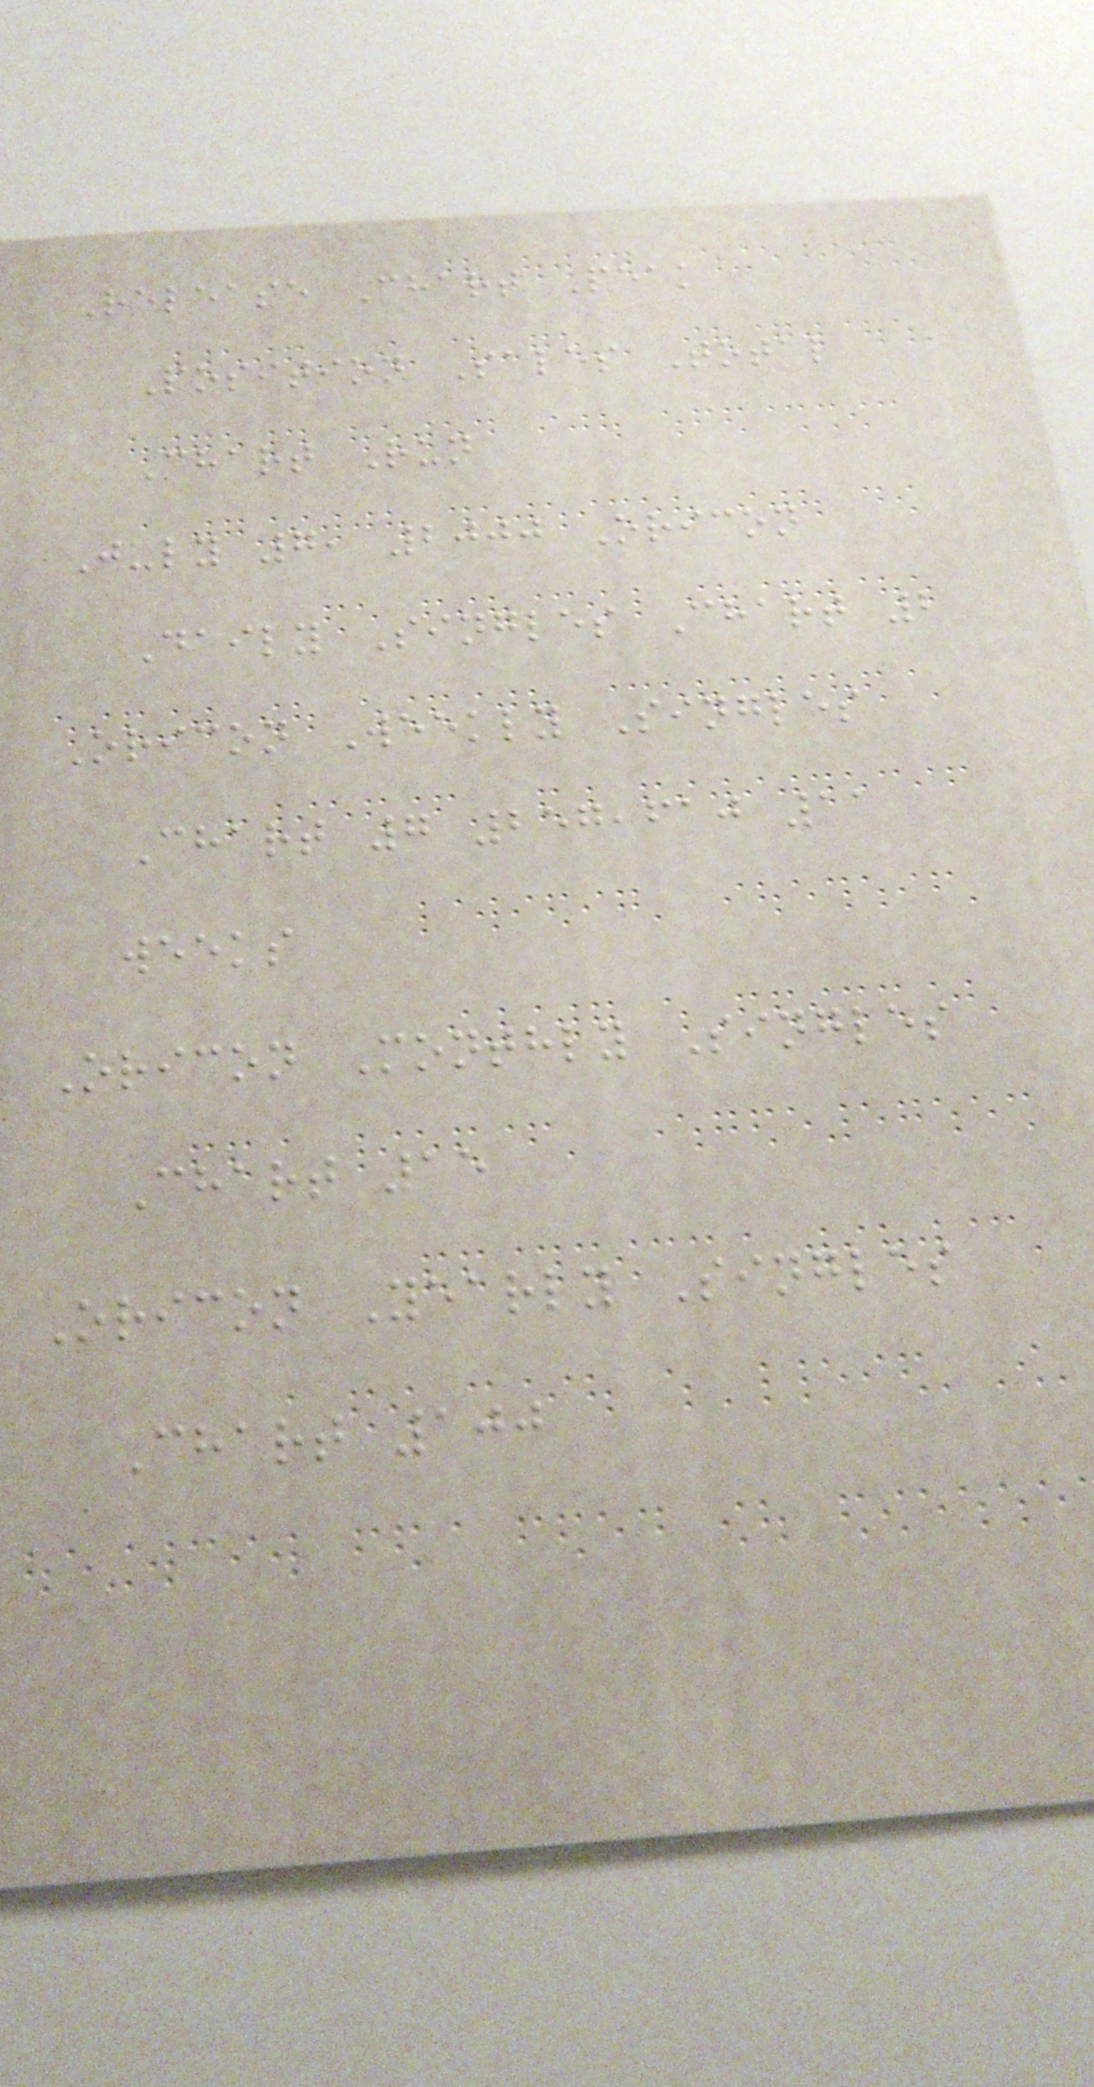Release Chart Peak
Position Sales Total
Chart Run
July 7, 2000 Oricon
Daily Singles Chart 2
Oricon Weekly Singles
Chart 7 257,610 11
weeks
Oricon Monthly Singles
Chart 15
Oricon Yearly Singles
Chart 100
